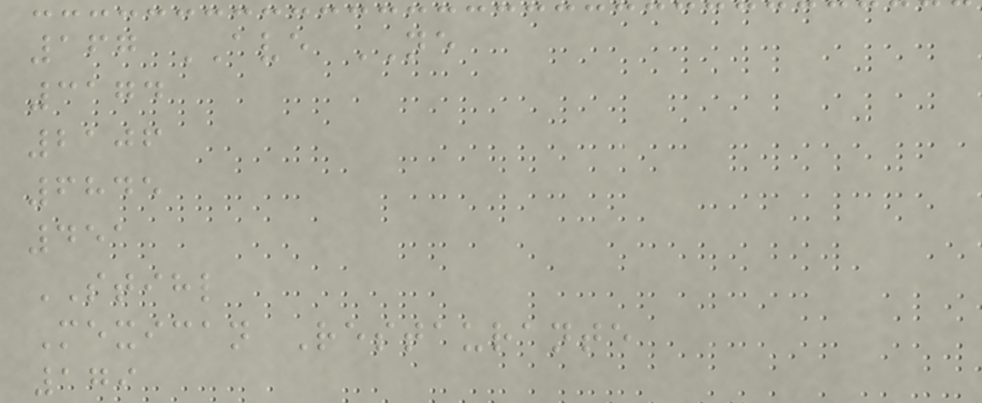167 AVE NE
3174
2106
6845
451
STIHL
Mexican Restaurante
179
